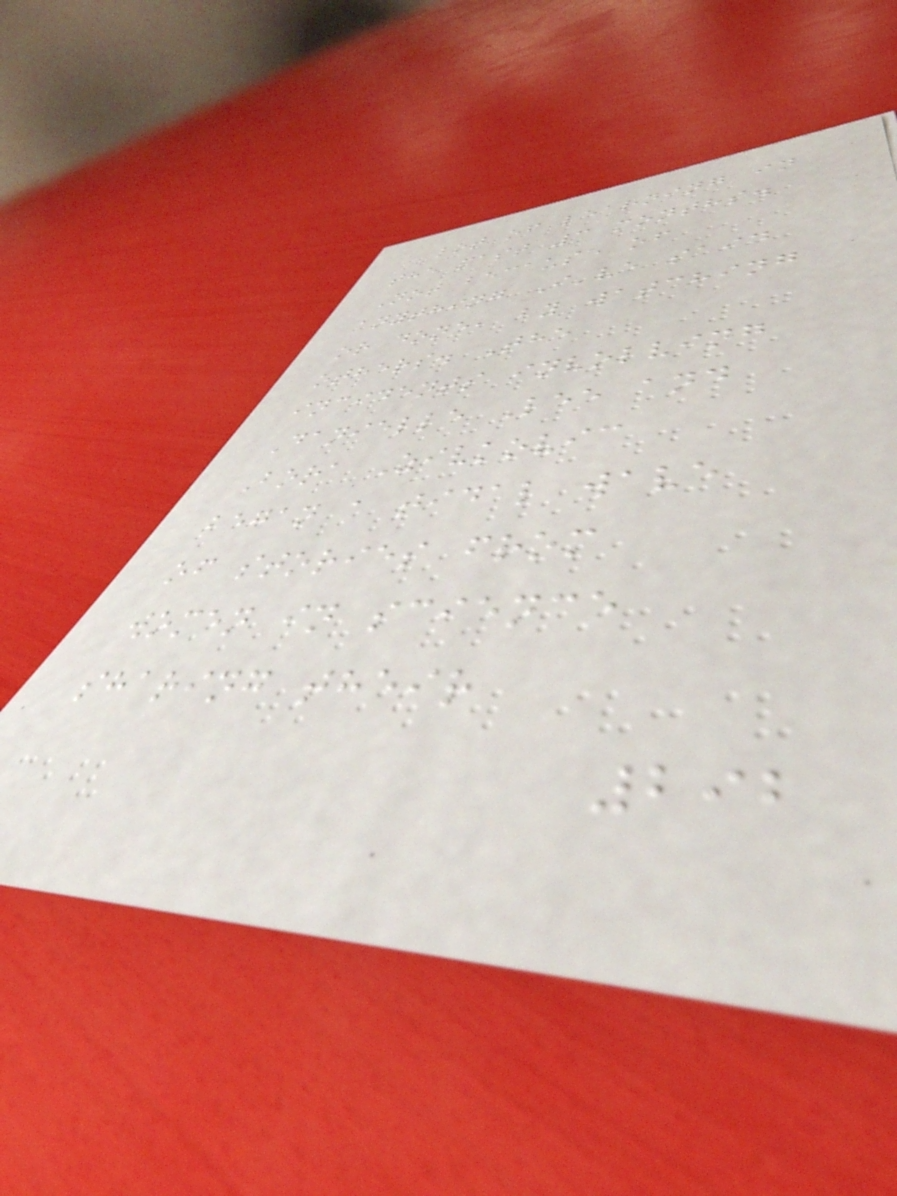lot of learning in
the past 3 months.
Not because of
anything I've said
or done, by watching
others. The
incidents involving
Danielle Lee and
Bora Zivkovic
began a tidal wave
of stories from
women in science
sharing their
292
